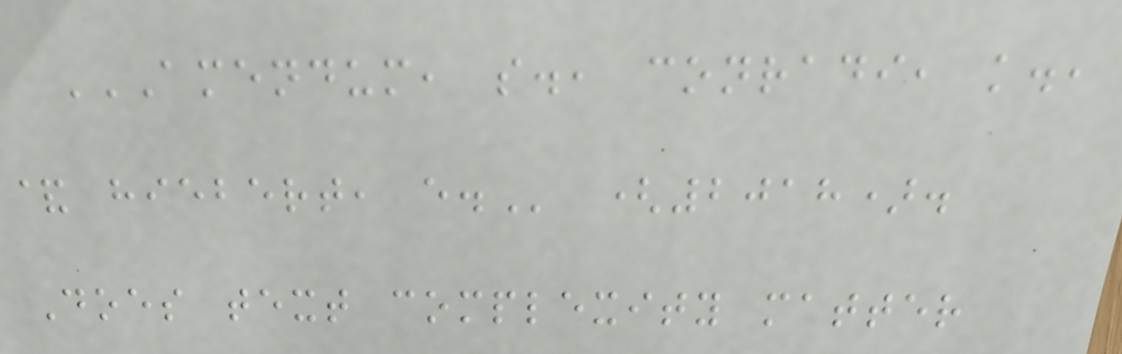AMENDUM, S., CONRADI, K.,
& HIEBERT, E. (2018).
Does text complexity matter
